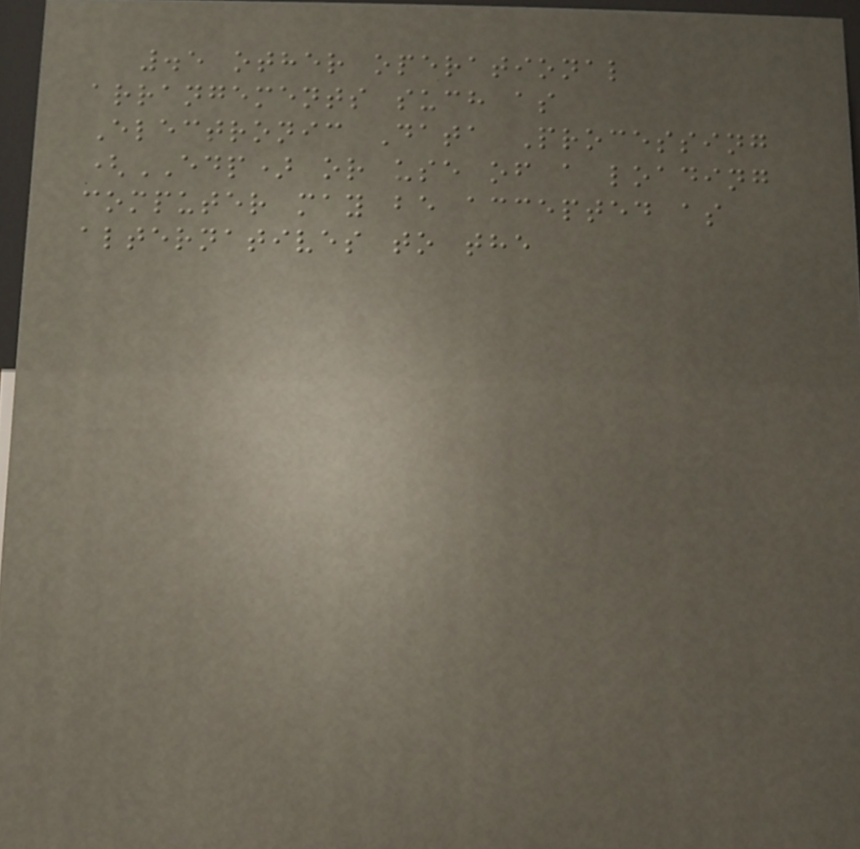.5 other operational
arrangements such as
Electronic Data Processing
(EDP) or use of a loading
computer may be accepted as
alternatives to the
